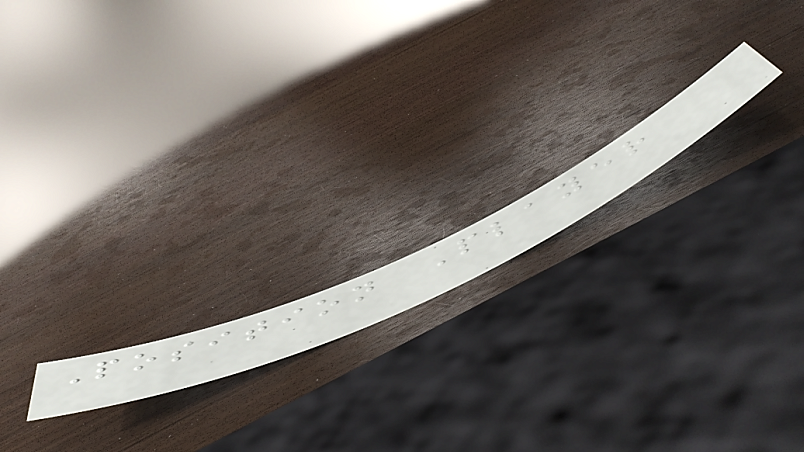Position Player
